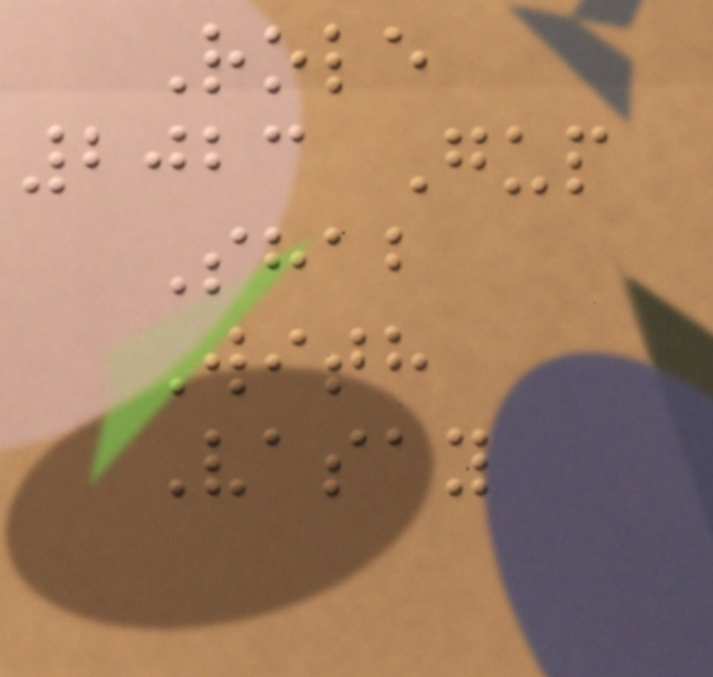Role
2023 Gup
Shab
With
Vasay
